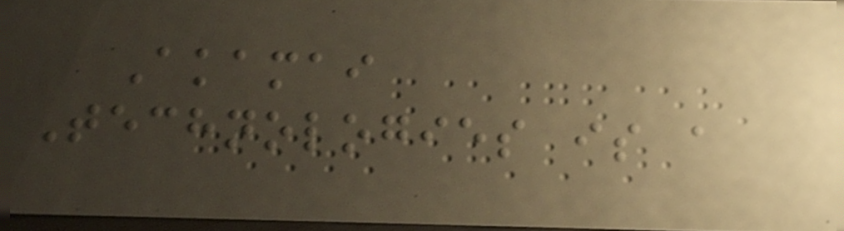Akamai
Technologies is a
